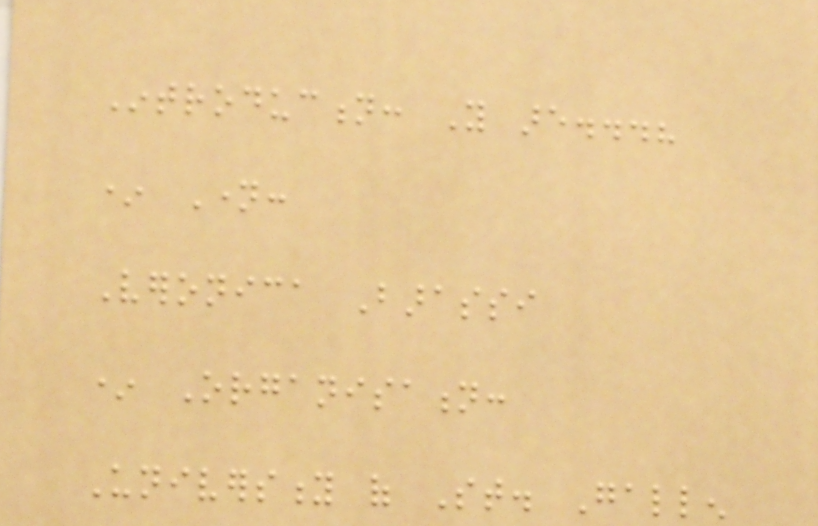Introduction: You are...?
* Name:
Veronica Barassi
* Organisation:
University of St. Gallen
